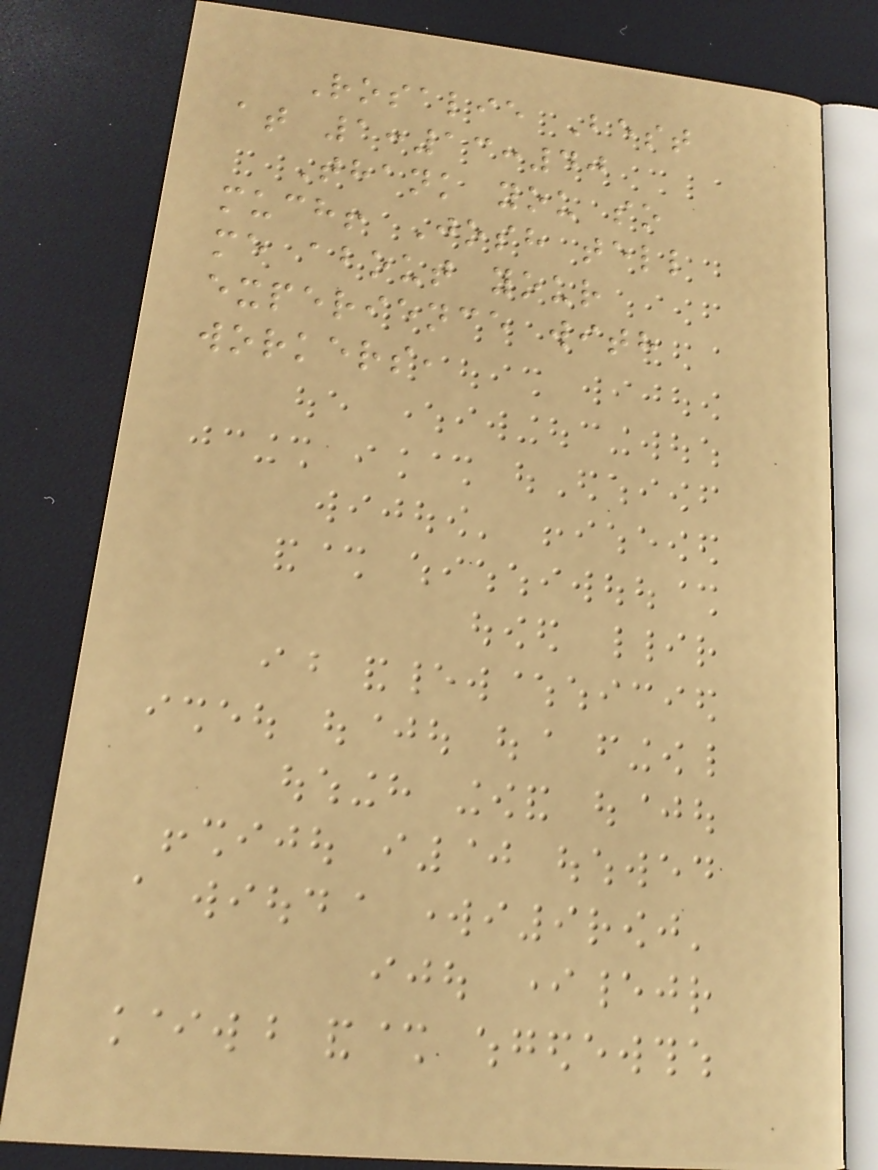Rosalie Best
at 1:13:40
Thank you so
much! Josh tell
me about your
experience with
workers,
